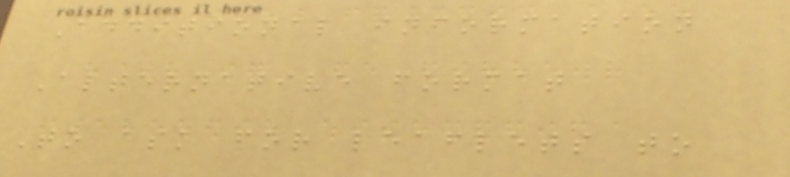Additional information
Alternative format
To ask for leaflets to
